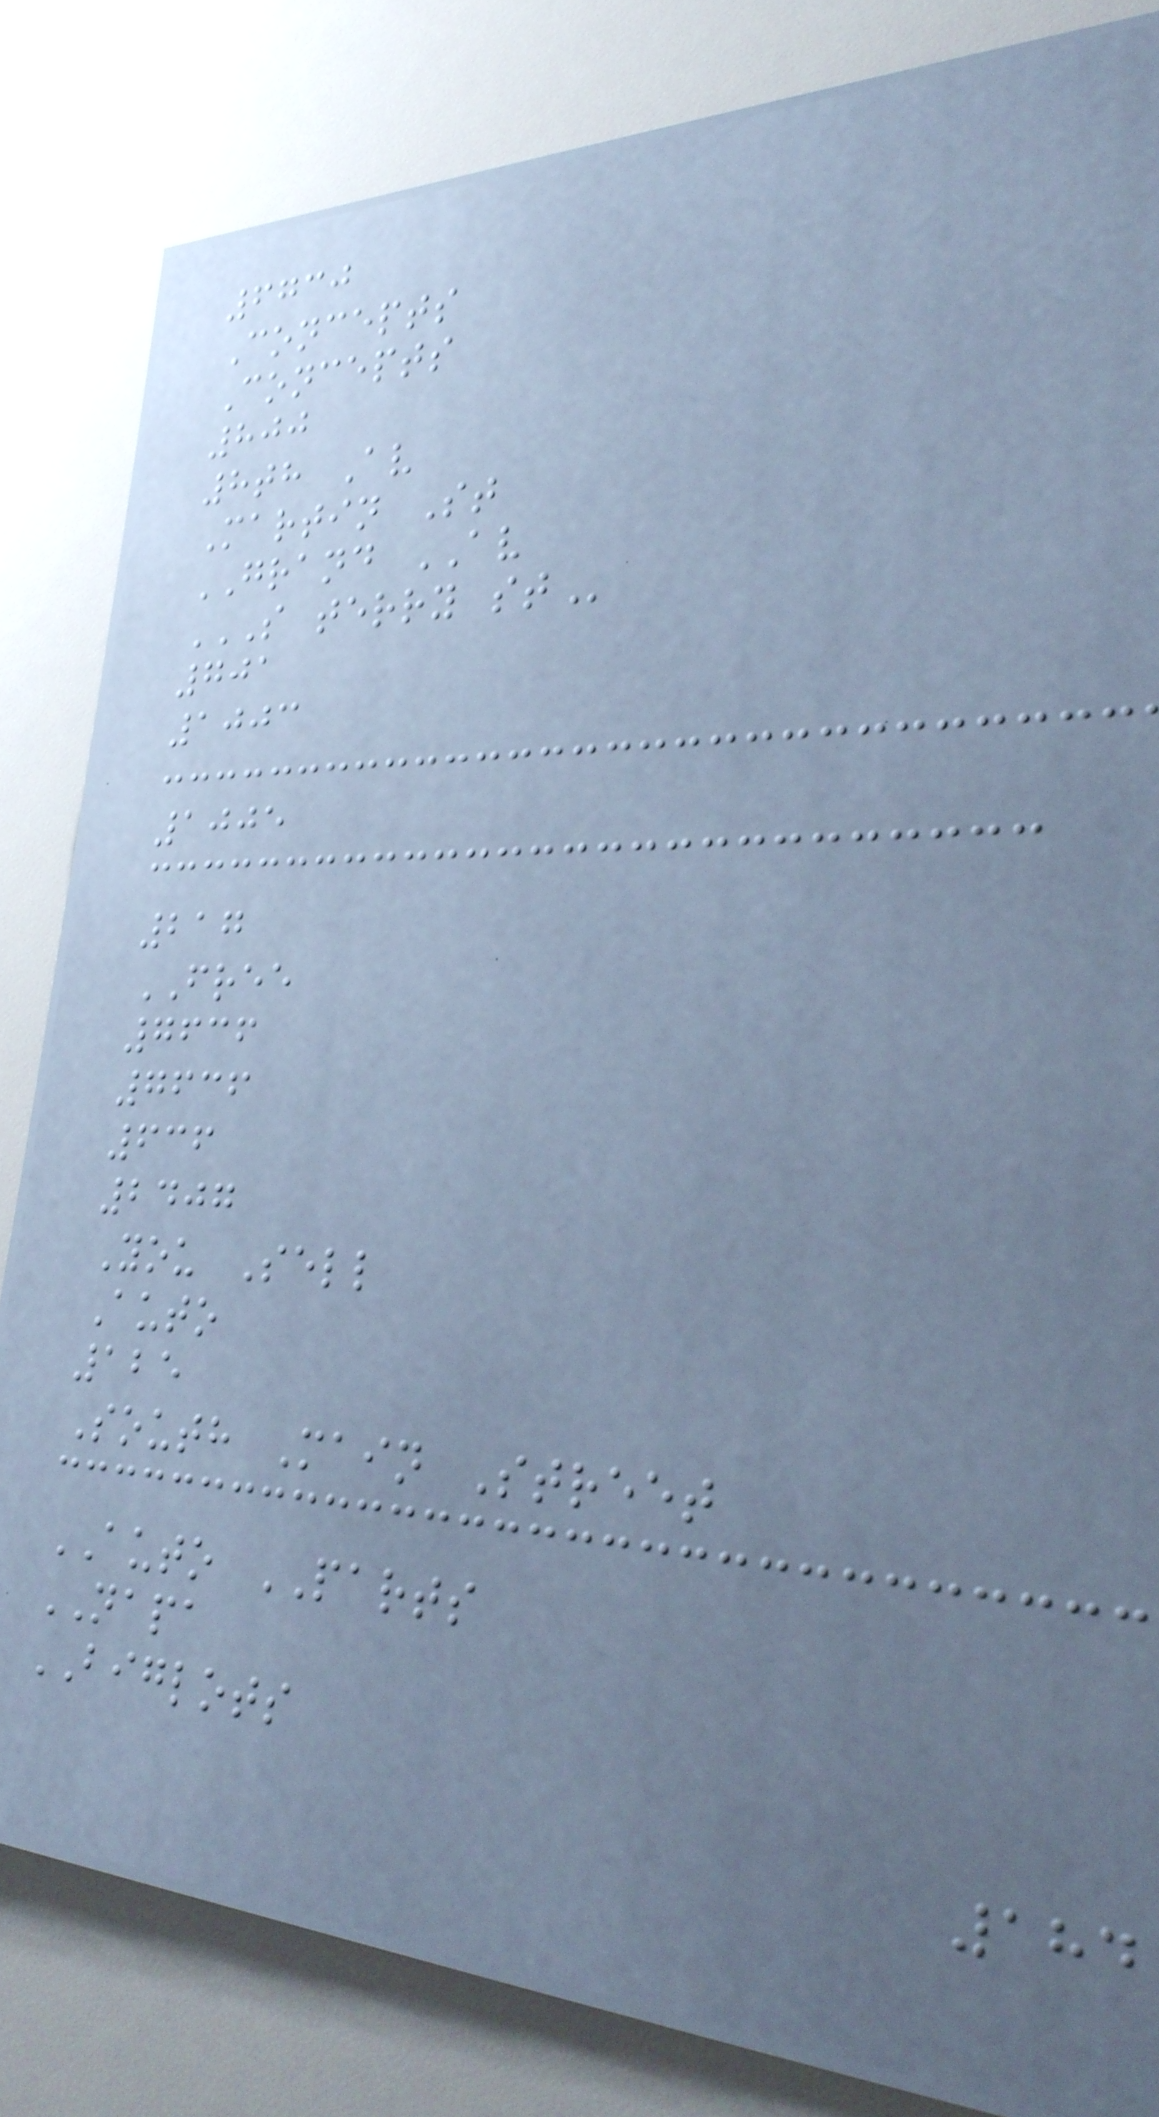6730
Concepts
Concepts
800
8th Av
Martin St
GRAND AV
S TERRY ST
701
1003
1005
217
FREE
7636
7636
636
2407
You Sell
Auto
125
South Main Street
AUTO PARTS
NAPA
BIGLOTS
184
